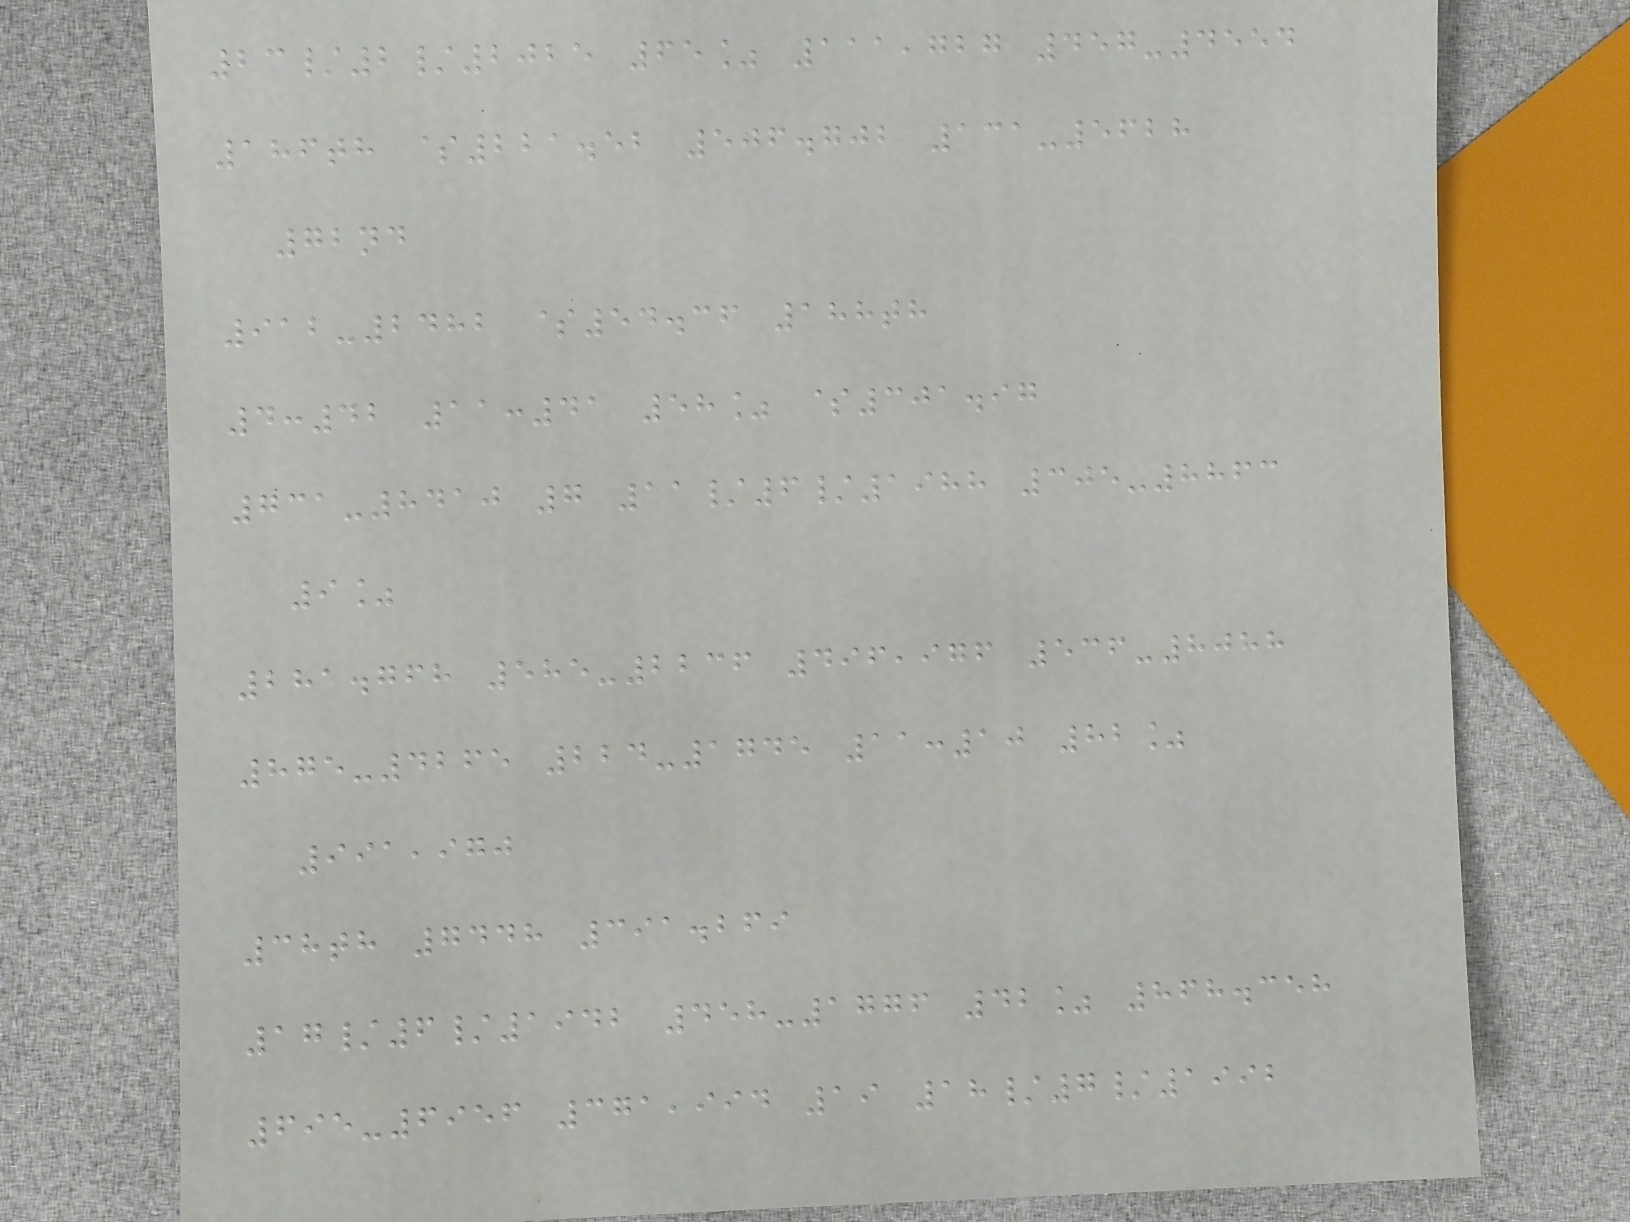23/2/2025 65% 111,727 457-4554
186th $221.52 506.702 131-5628
72nd
912-2482 $54.36 188th
4:42 11:41 58% $301.97
731-8410 7 11/6/1988 305-8863
9%
281.768 585-2236 496,976 536-8088
875-4265 224-1745 11:10 82%
991,970
38th 7448 391.269
17/6/1942 458-1776 42% 868.358
695-6956 371,994 19 18/7/1992
